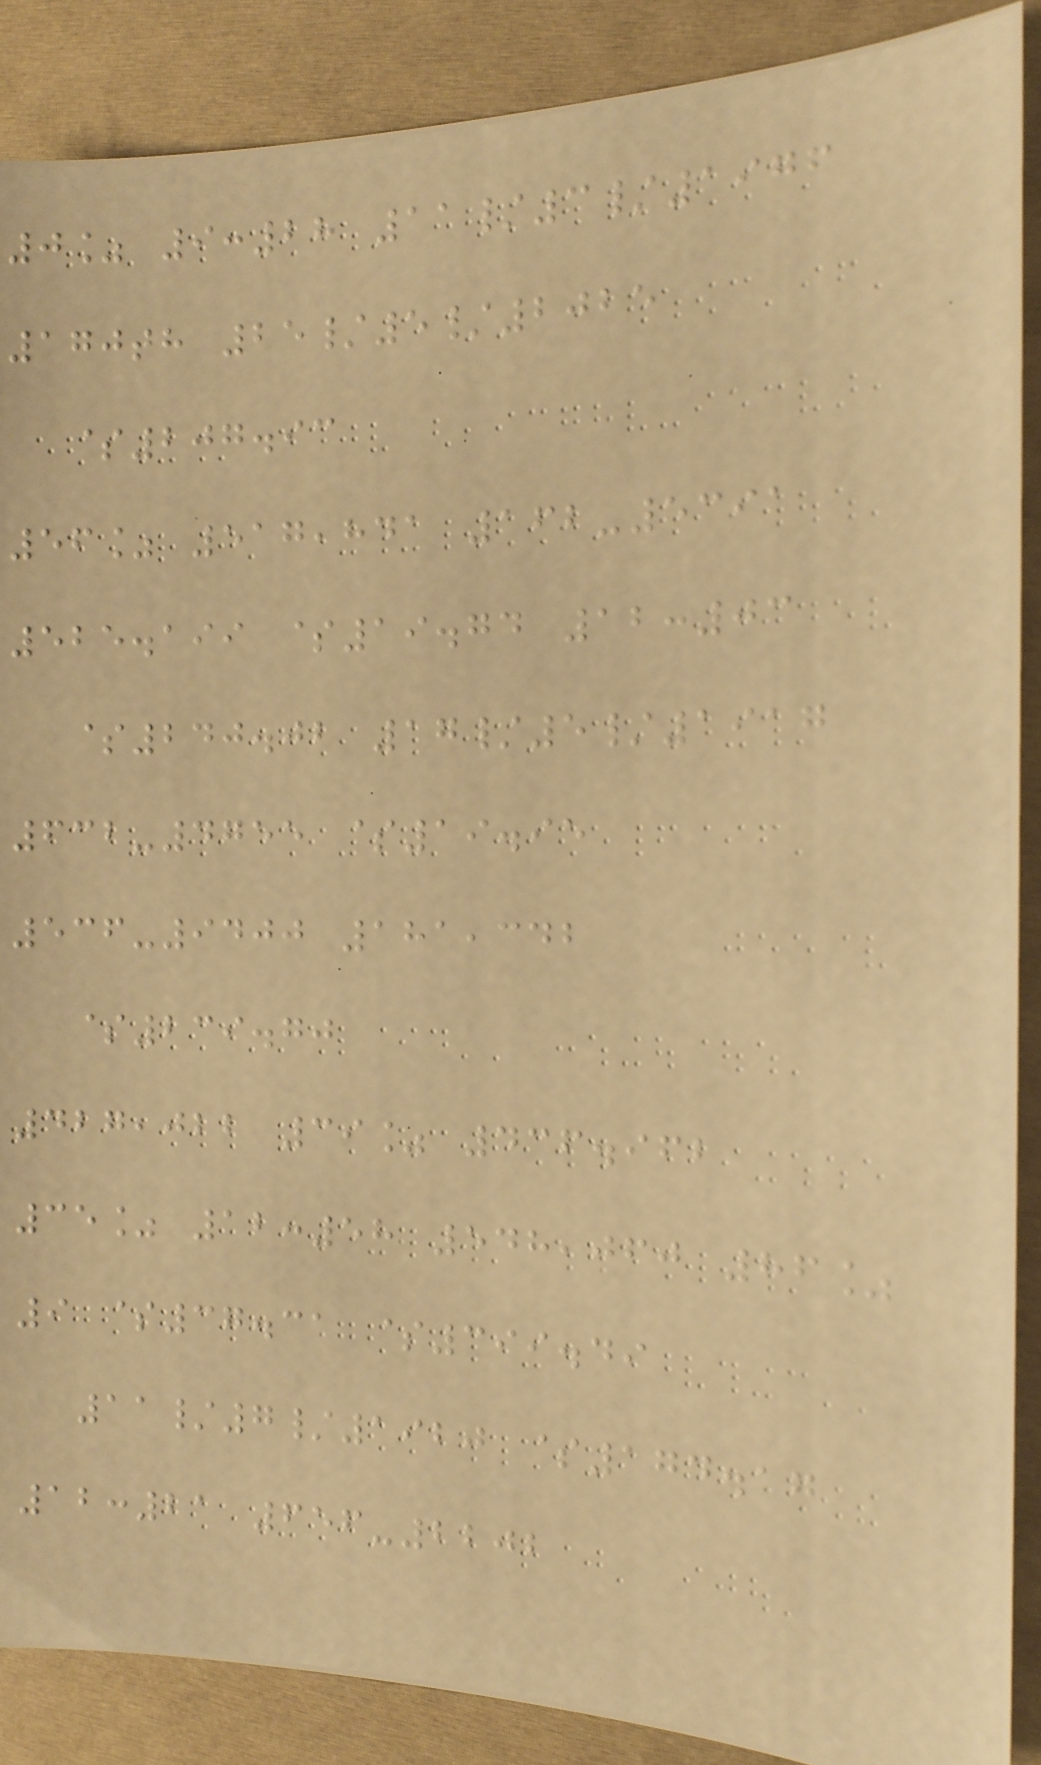0% 9:28 11/3/1976
170th 25/5/2025
$207.93
56% 517,841 162-5391
525.199 $19.74 12:03
$240.02 17/5/1917
632-4755 $19.95
536-9400 181,342
$239.70
427,022 39% 436.962
35% 12:58 548,060 86%
9 $37.31 $399.49
11/7/1920 $174.17
12:21 656-2202
